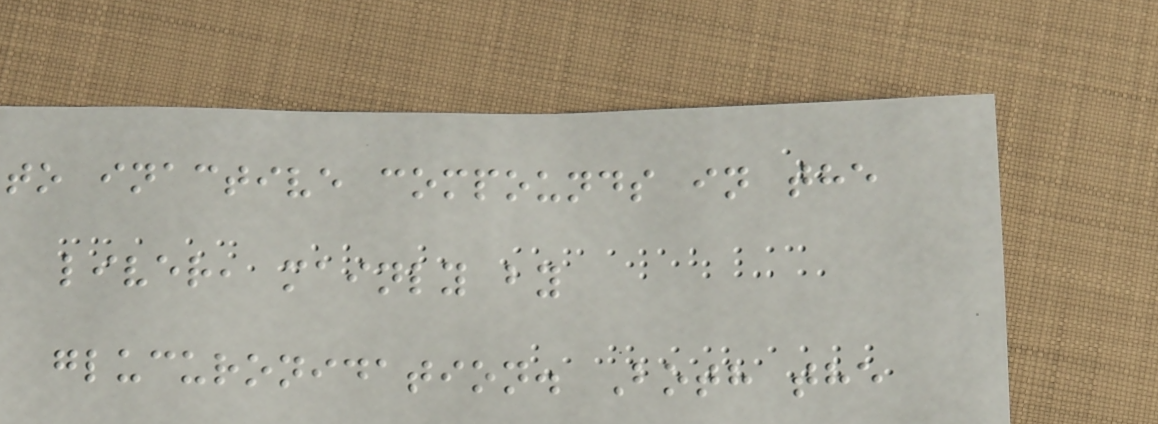to inactive compounds in the
liver, mainly by
glucuronidation. Both the
